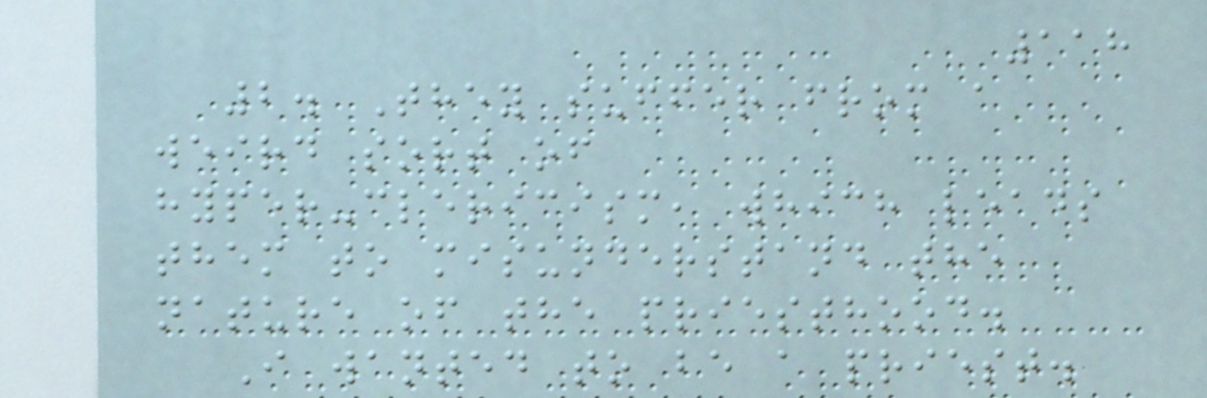118
2. They suffer from a
weird sort of
hyper-clericism, which leads
them to misunderstand the
nature of the priesthood.
I wanted to be a priest.
